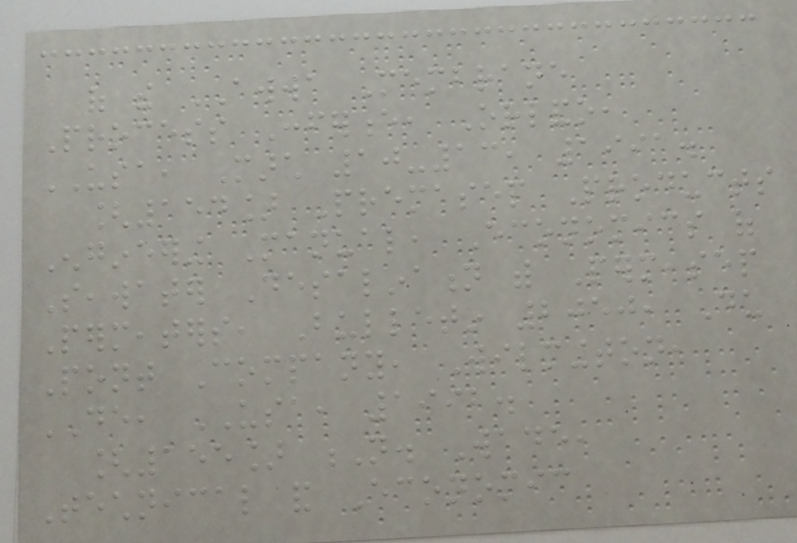of the AWWA Membrane
Process Conference, Orlando,
USA, March 10-13, 1991.
[154] Premasep Products
Engineering Manual, Economics of
Seawater Desalination with Permeasep
Permeaters, Bulletin 2050, Du
Pont Company, Wilmington,
DE, USA, 1992.
[155] N. Wade,
Technical and Economic
